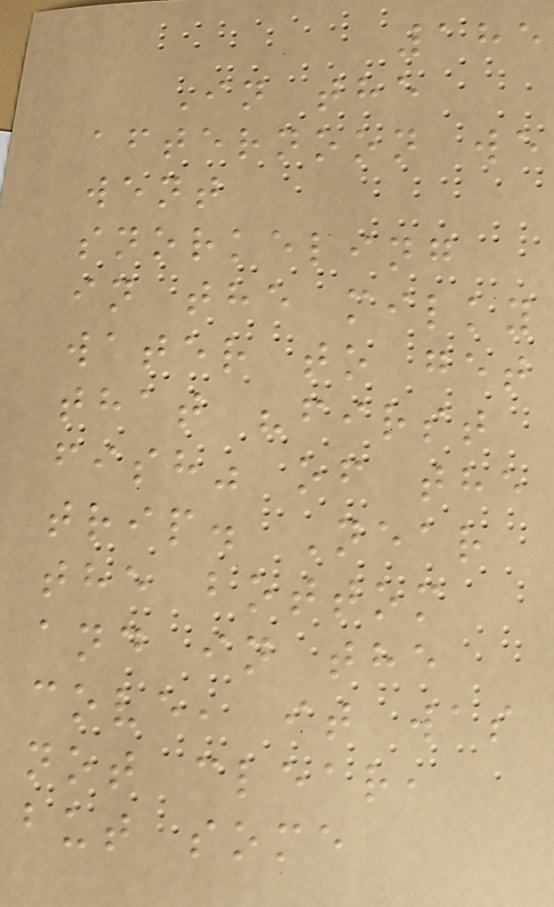185
In the
afternoon we
went
snorkeling
in the milky
water to get
that "first
fish" of the
trip. Near
the bottom
and in the
cove, it was
not clear,
but some
